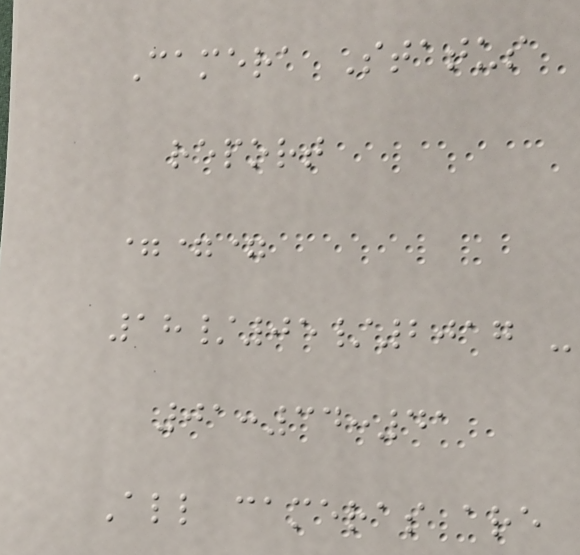Camera Status
report
===
18/05/2017 -
01:34:41
All cameras are
